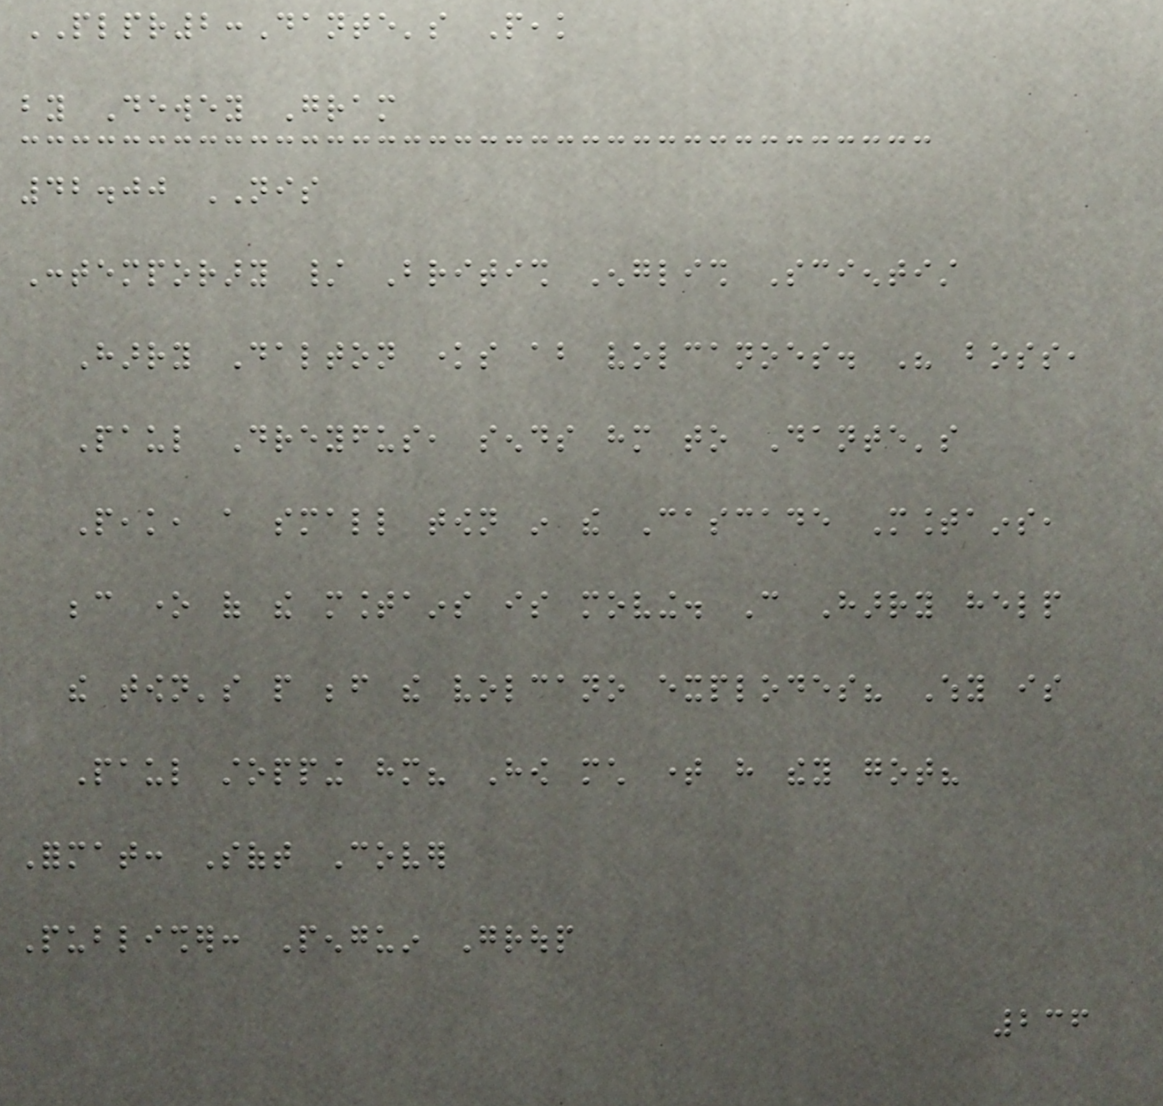PLPR2:Dante's Peak
by Dewey Gram
42.00 NIS
Contemporary / British English Scientist
Harry Dalton knows about volcanoes. His boss,
Paul Dreyfus, sends him to Dante's
Peak, a small town in the Cascade Mountains,
because one of the mountains is moving. Can Harry help
the town's people before the volcano explodes? Why is
Paul stopping him? How much time have they got?
Format: Soft Cover
Publisher: Penguin Group
236
